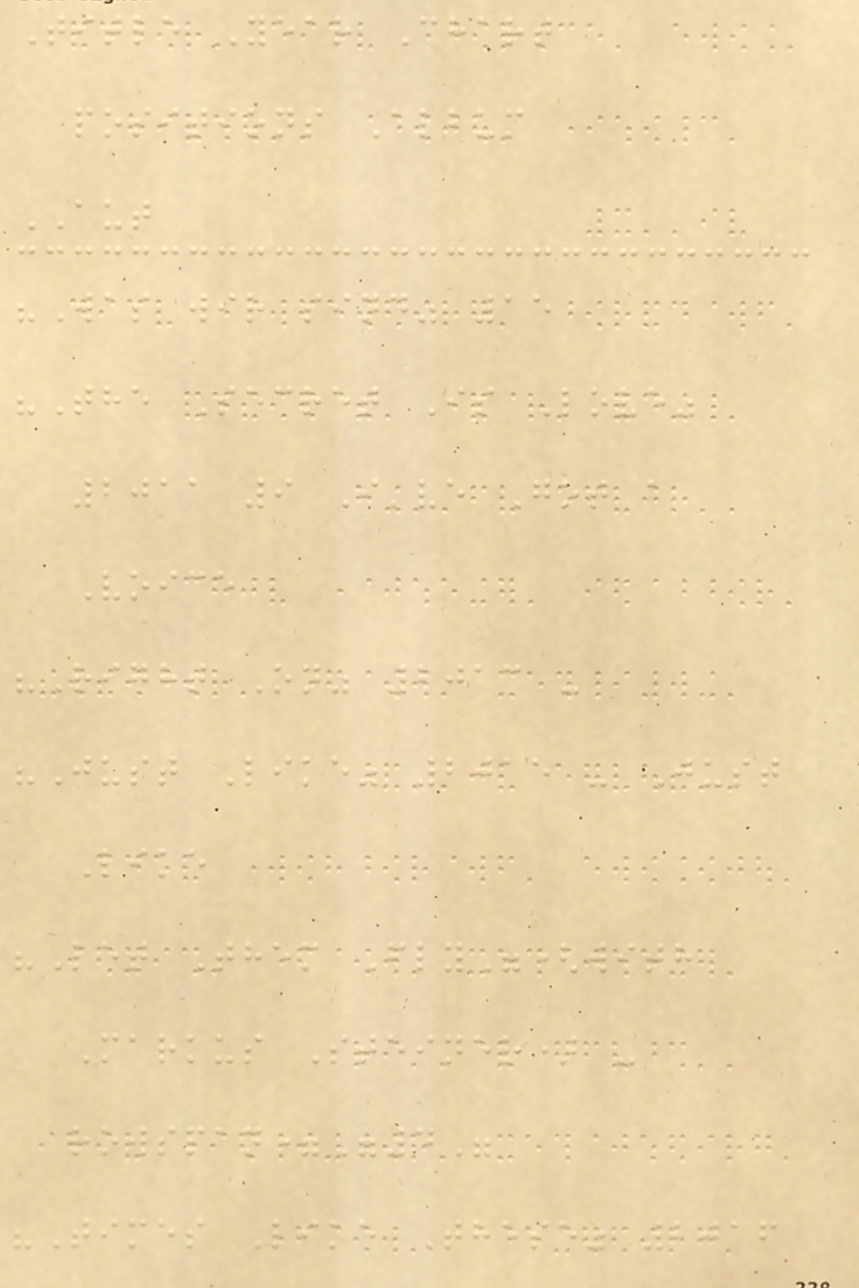Title Year Chart
positions Album
AUT
"Was wir sind" 15
"The Secret Is Love"
2011 9 I've Got a
Voice
"Right On" 2013 -
"Just Like" 2015 - Just
Like
"Let Them Fly"(with
Markus Steiner) -
rowspan="4"
"Times Like These" 2016
